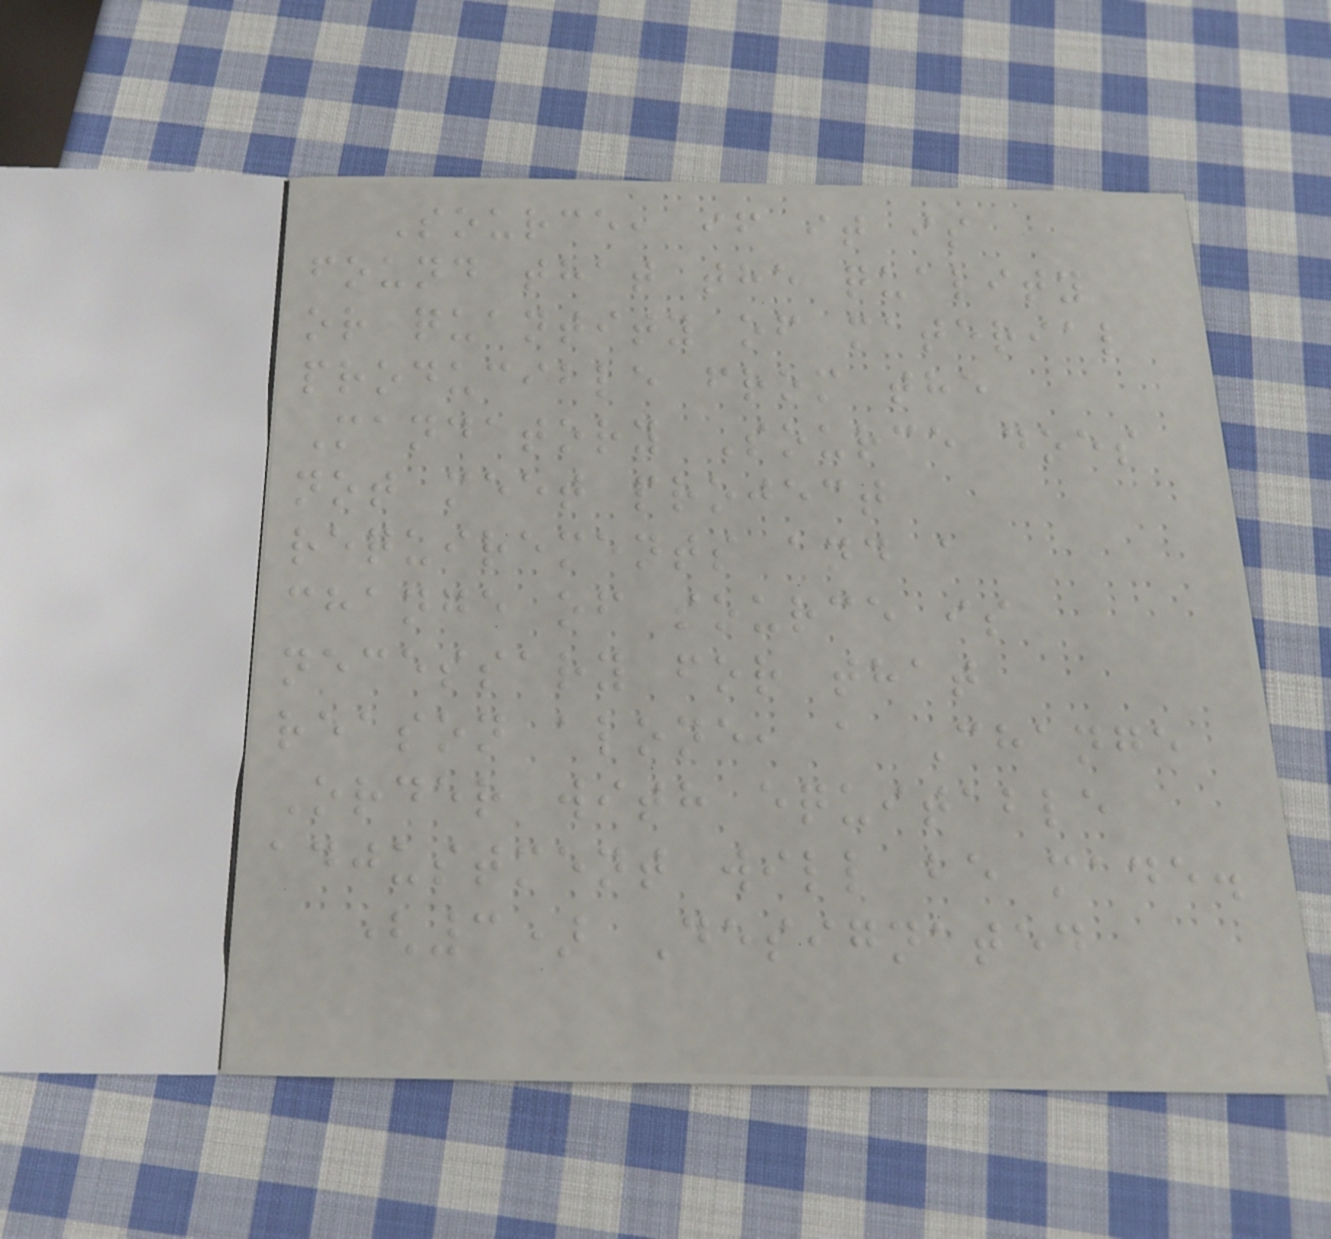Source, if it is
found that the quality
or quantity of material
producible from the
Mandatory Source does
not meet project
requirements and a
change of source is
necessary for that
reason alone, a Change
Order with equitable
adjustment will be made.
(3) Designated
